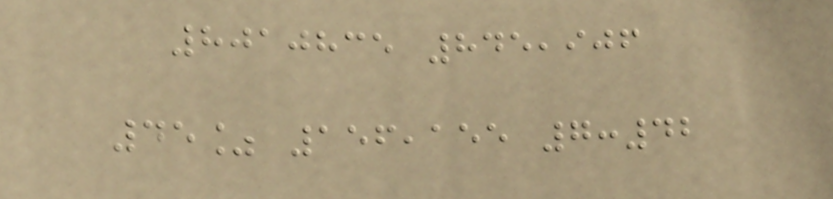8010835 845,906
45% 156,155 7:42
